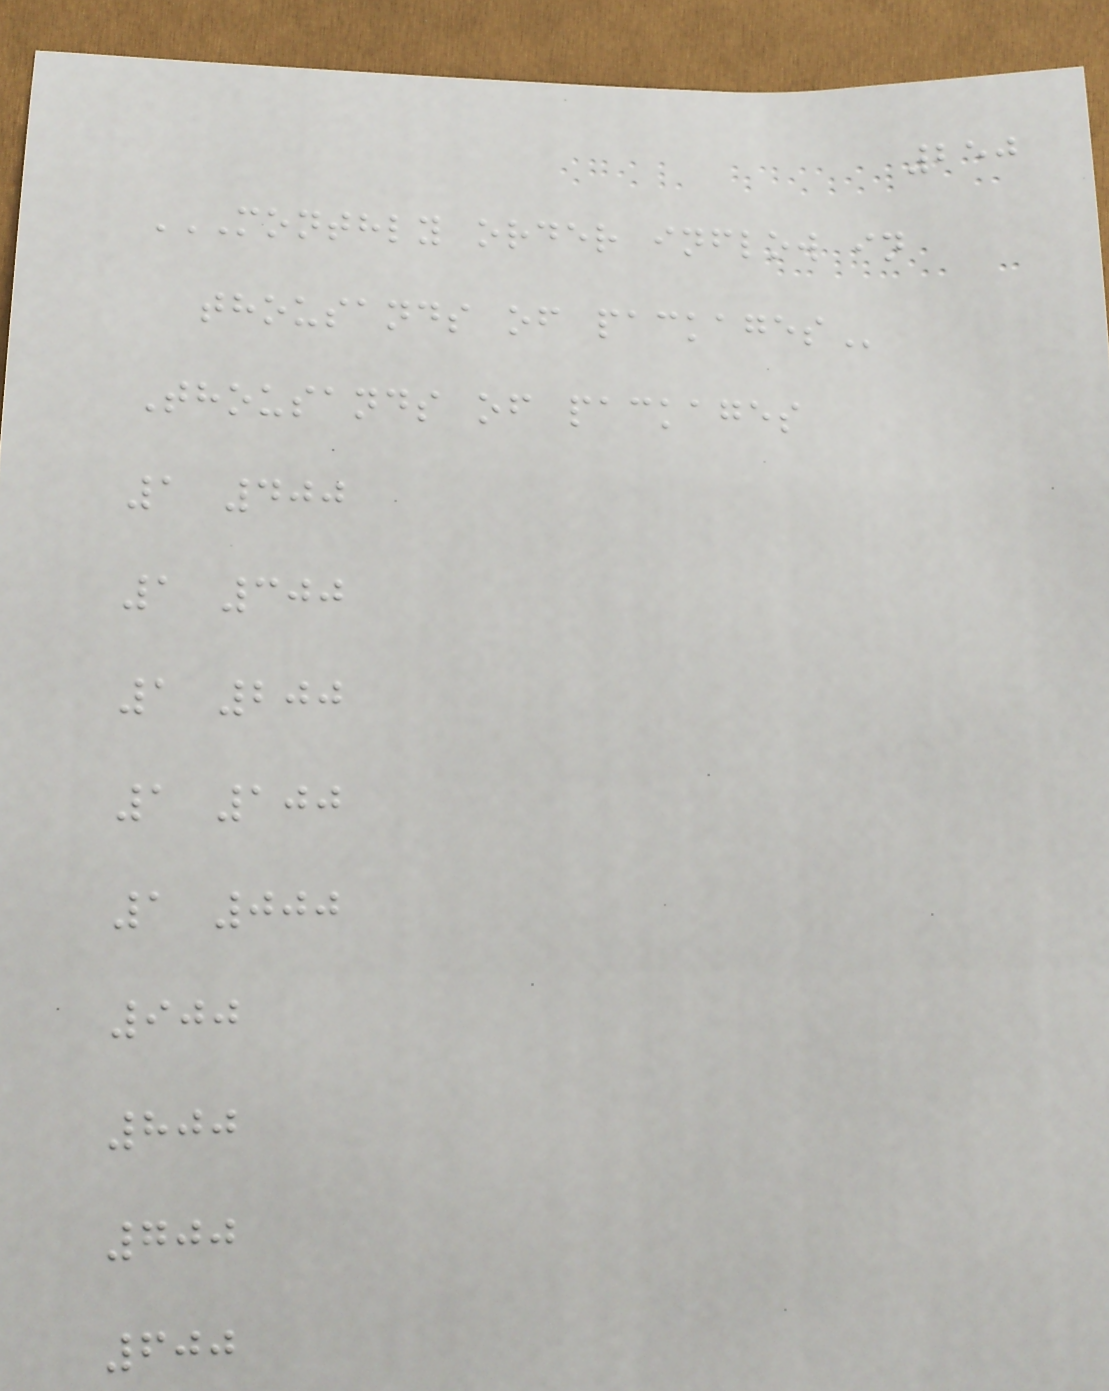250
MONTHLY ORDER INFLOW IN
THOUSANDS OF PACKAGES
Thousands of packages
1 400
1 300
1 200
1 100
1 000
900
800
700
600
